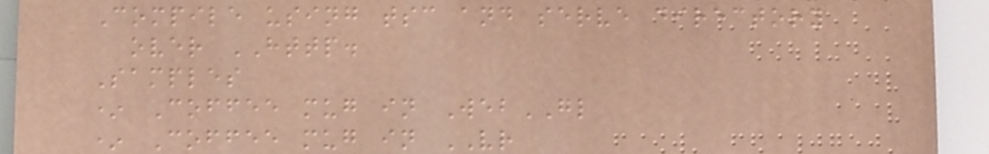Compile using tsc and serve directory
over HTTP.
Samples
* Coffee mug in WebGL
* Coffee mug in VR
